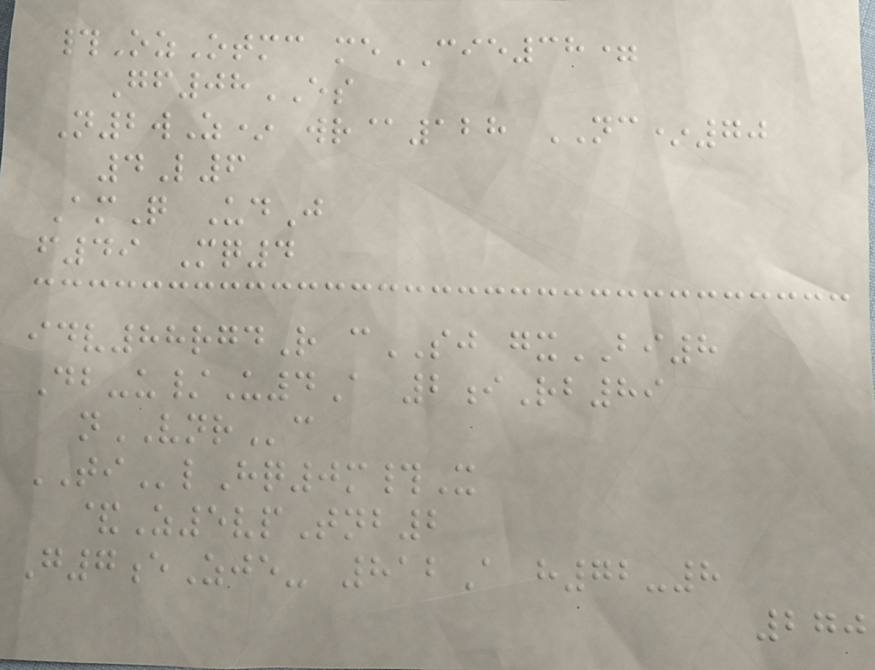#OzOtmc meCIE38=
Gf08ES
N2wZ* wr@128 NC*70
4L6
AmQ UdJ
f49 Mq4
idv88rgdR cSJ gxBI8
Db-u/U4A 2iRb89
nVNRc
TIlHq0m#X
&Z5vpTnb2
G7eZje- 812A h72-8
270
